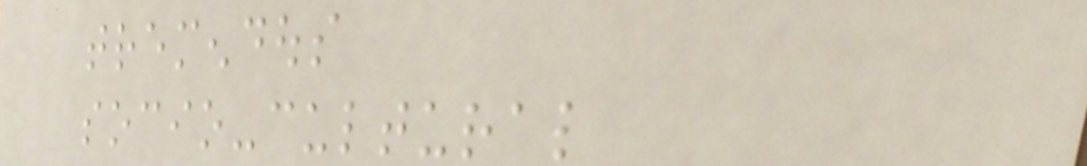tremendous
socio-cultural
